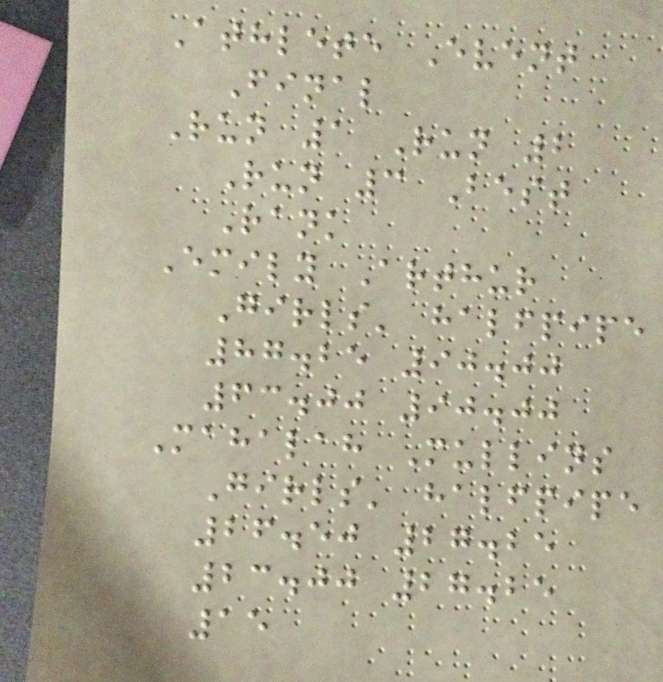Athlete Event
Final
Run 1 Run 2
Run 3 Best
Rank
Emily Arthur
Girls' halfpipe
87.25 90.00
63.00 90.00
Mahalah Mullins
Girls' halfpipe
26.50 27.25
23.00 27.25
15
